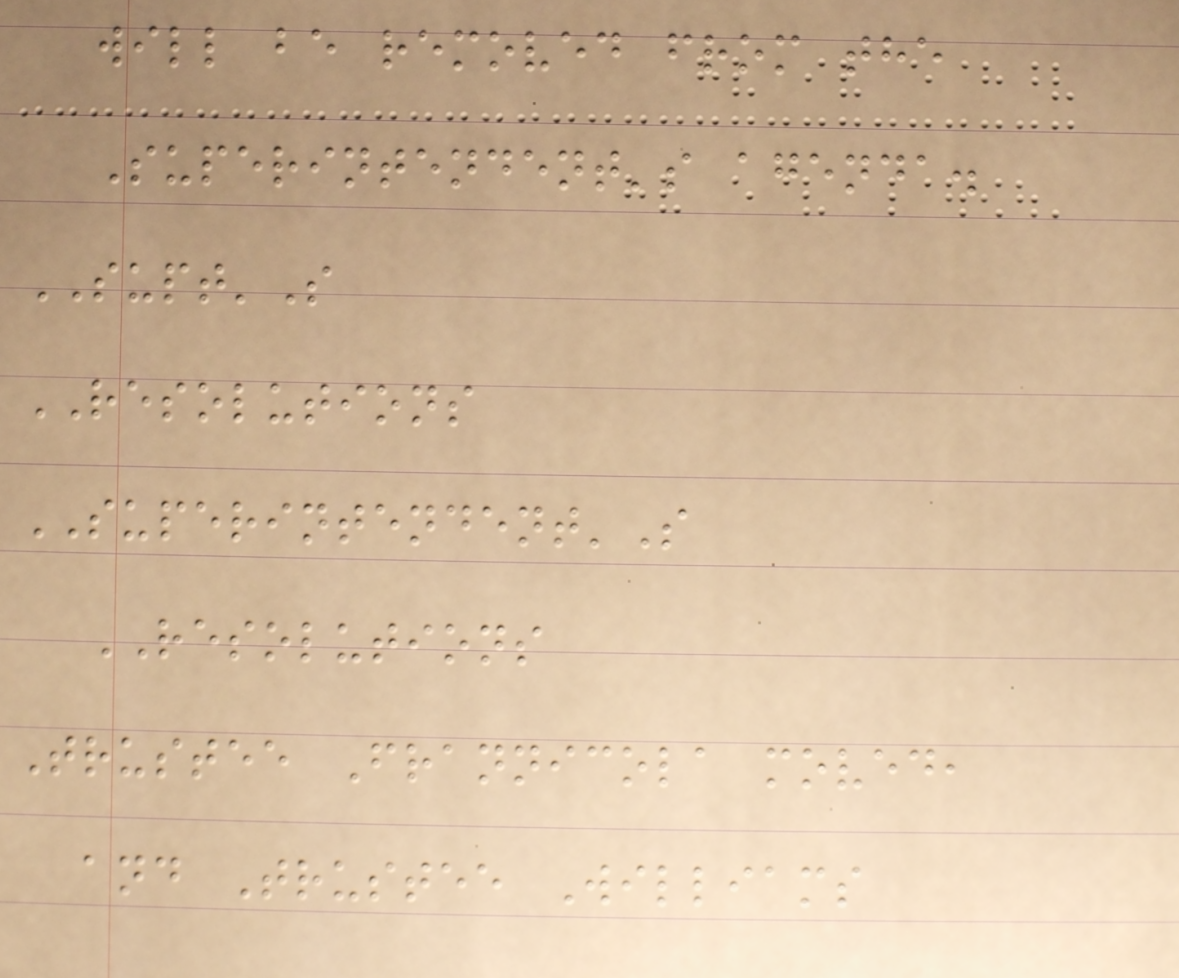will be removed from the
Superintendent's agenda.
SUPT'S
RESOLUTIONS
SUPERINTENDENT'S
RESOLUTIONS
Trustee Frannicola moved,
and Trustee Williams
